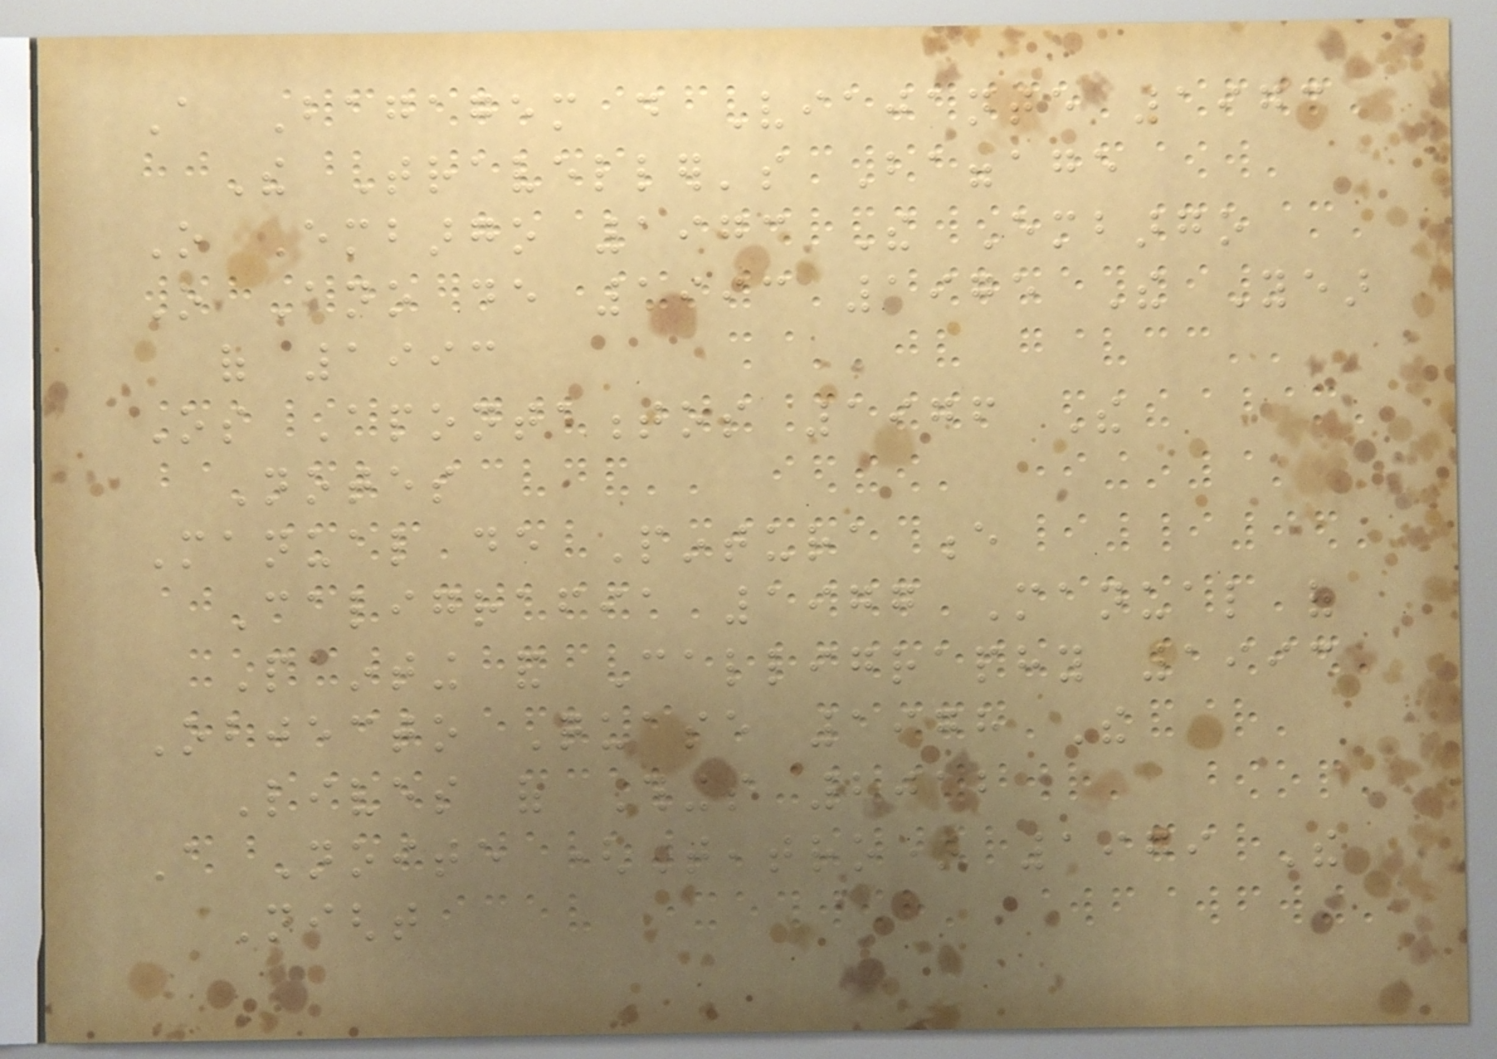A Bagagem do Viajante 1973
The Traveller's Baggage
O Embargo 1973 The Embargo
O Ano de 1993 1975 The Year
of 1993
Os Apontamentos 1976 The
Notes
Manual de Pintura e
Caligrafia 1977 Manual of
Painting and Calligraphy 1993
Objecto Quase 1978 The
Lives of Things 2012
A Noite (Teatro) 1979 The
Night
